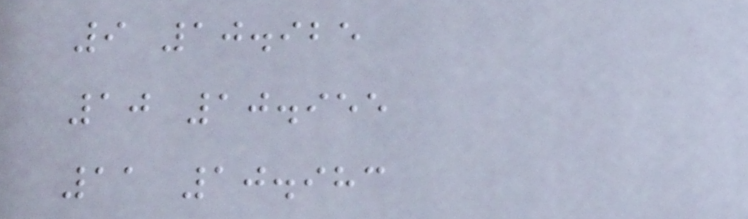9 10.925
10 10.955
11 10.983
